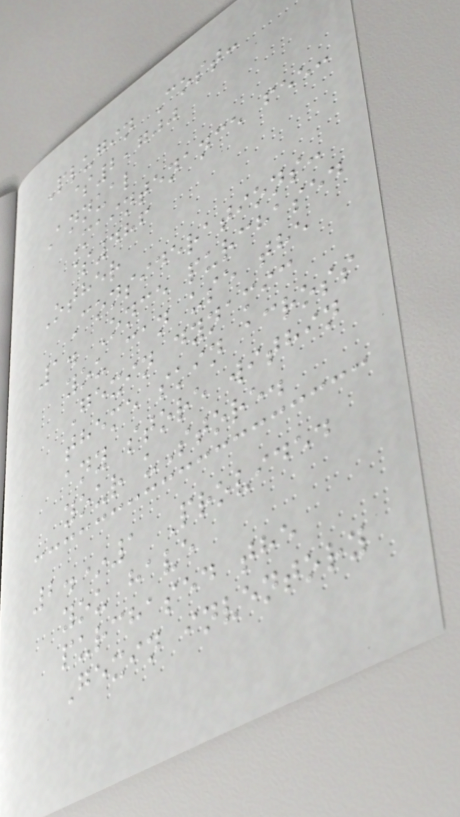Plugin Cost:
$2,700
Annual
Maintenance fee:
$486
Other
Considerations:
1. Once purchased
you can use the
Gexin dynamic
theme skin across
any store within
your uStore.
2.*1 Provided
you have
purchased the
Gexin inventory
